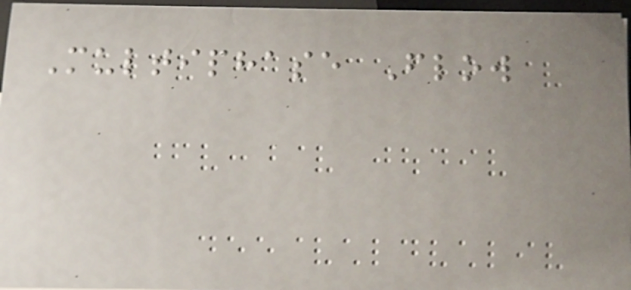Multiphase Flow
